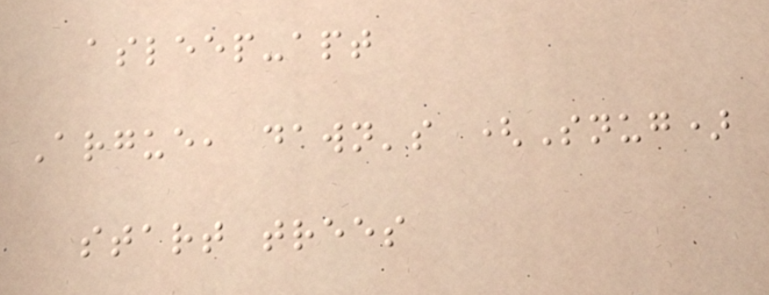asleep-apt
Argue, dawn's (Snug)
start trees
